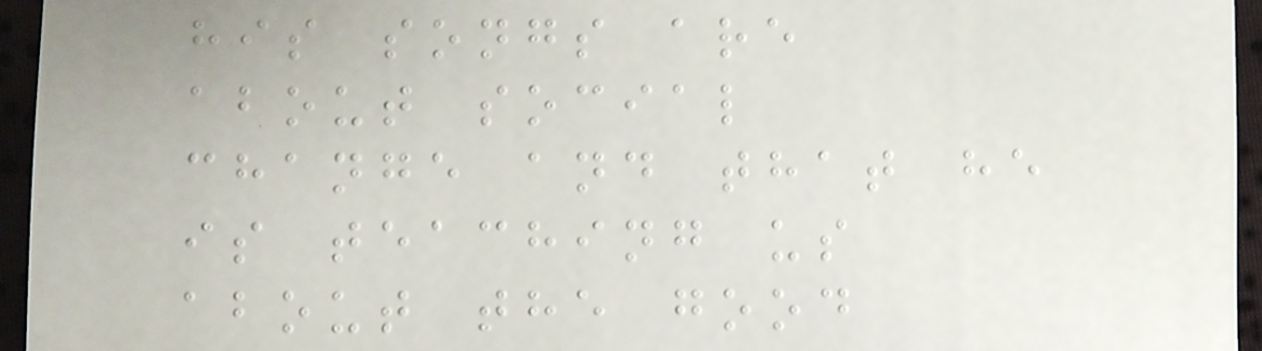his songs are
about social
change and that he
is teaching us
about the good
